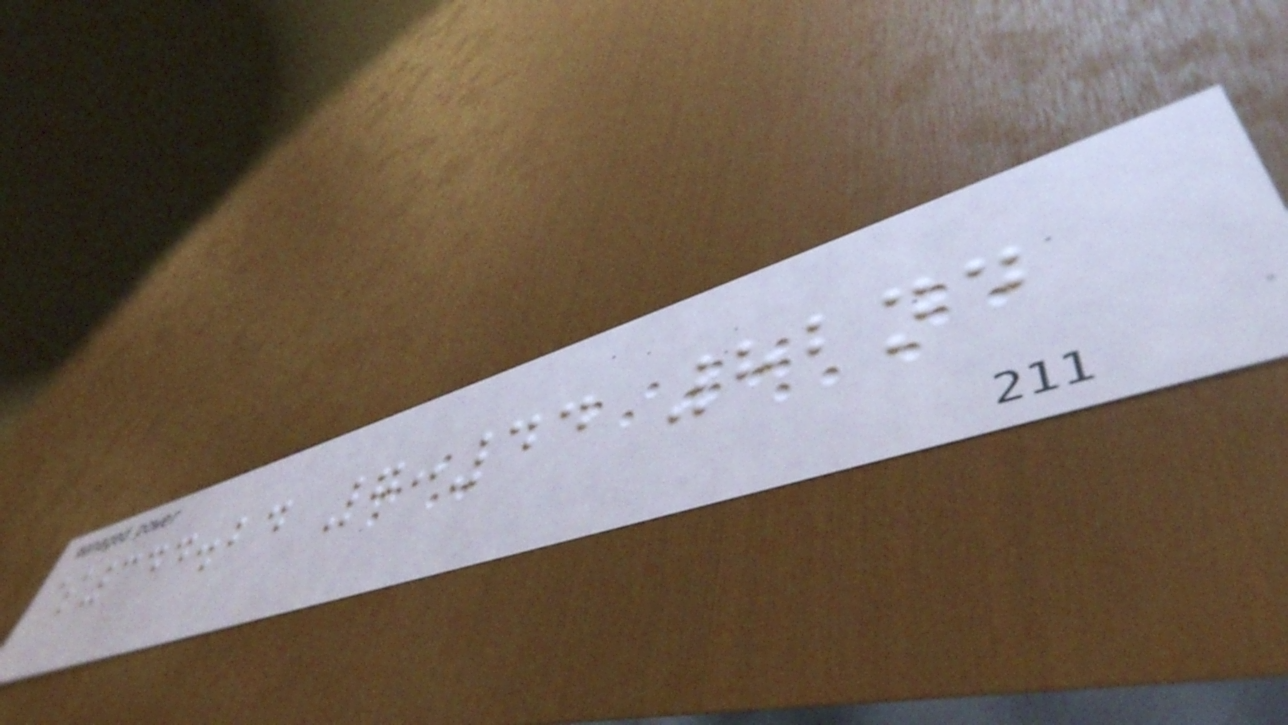$344.24 7:44 82nd
